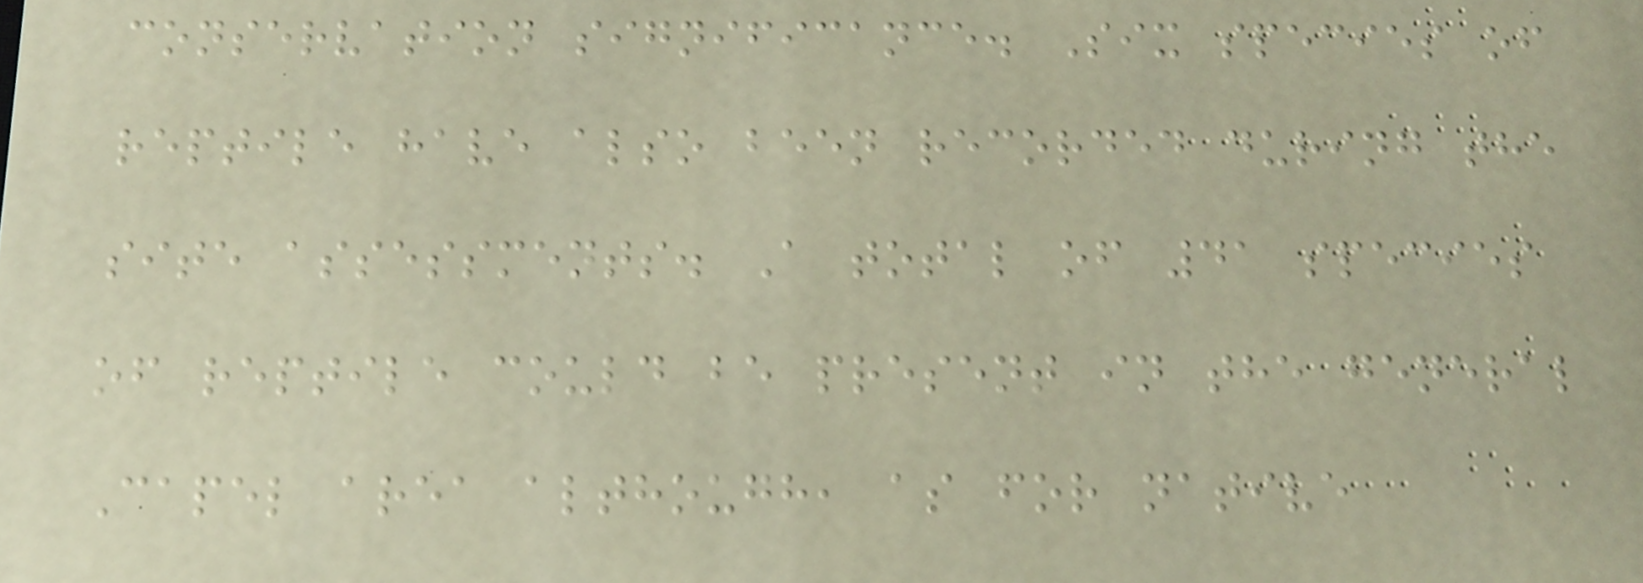conservation significance. Six species of
reptile have also been recorded during the
site assessments. A total of 41 species
of reptile could be present in the general
Capel area although, as for native
